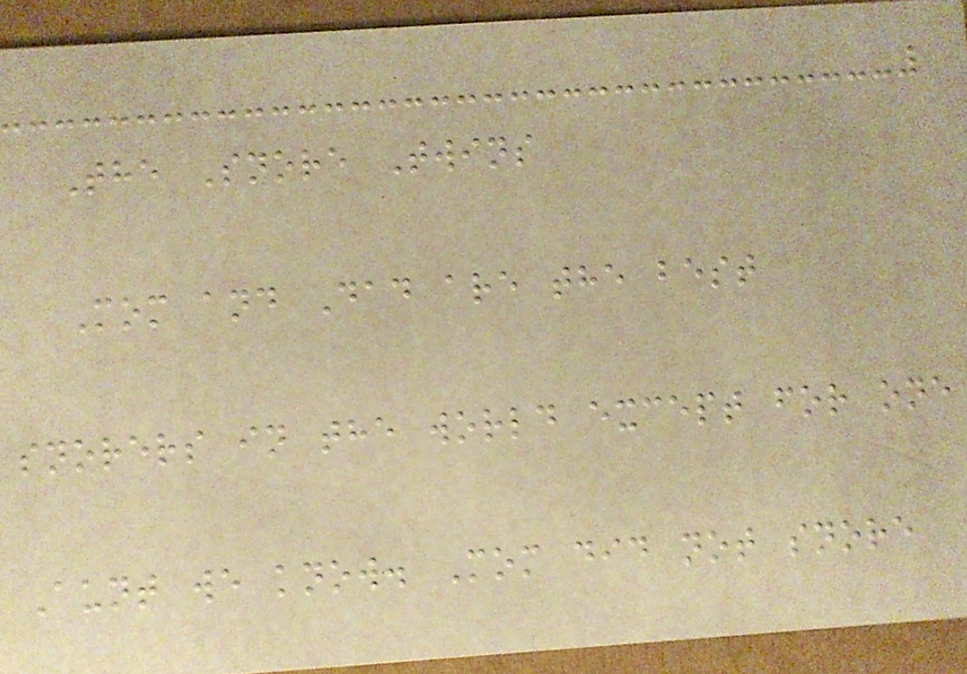The Snore Twins
Mom and Dad are the best
snorers in the world except for one
Aunt we know. Mom did not snore
